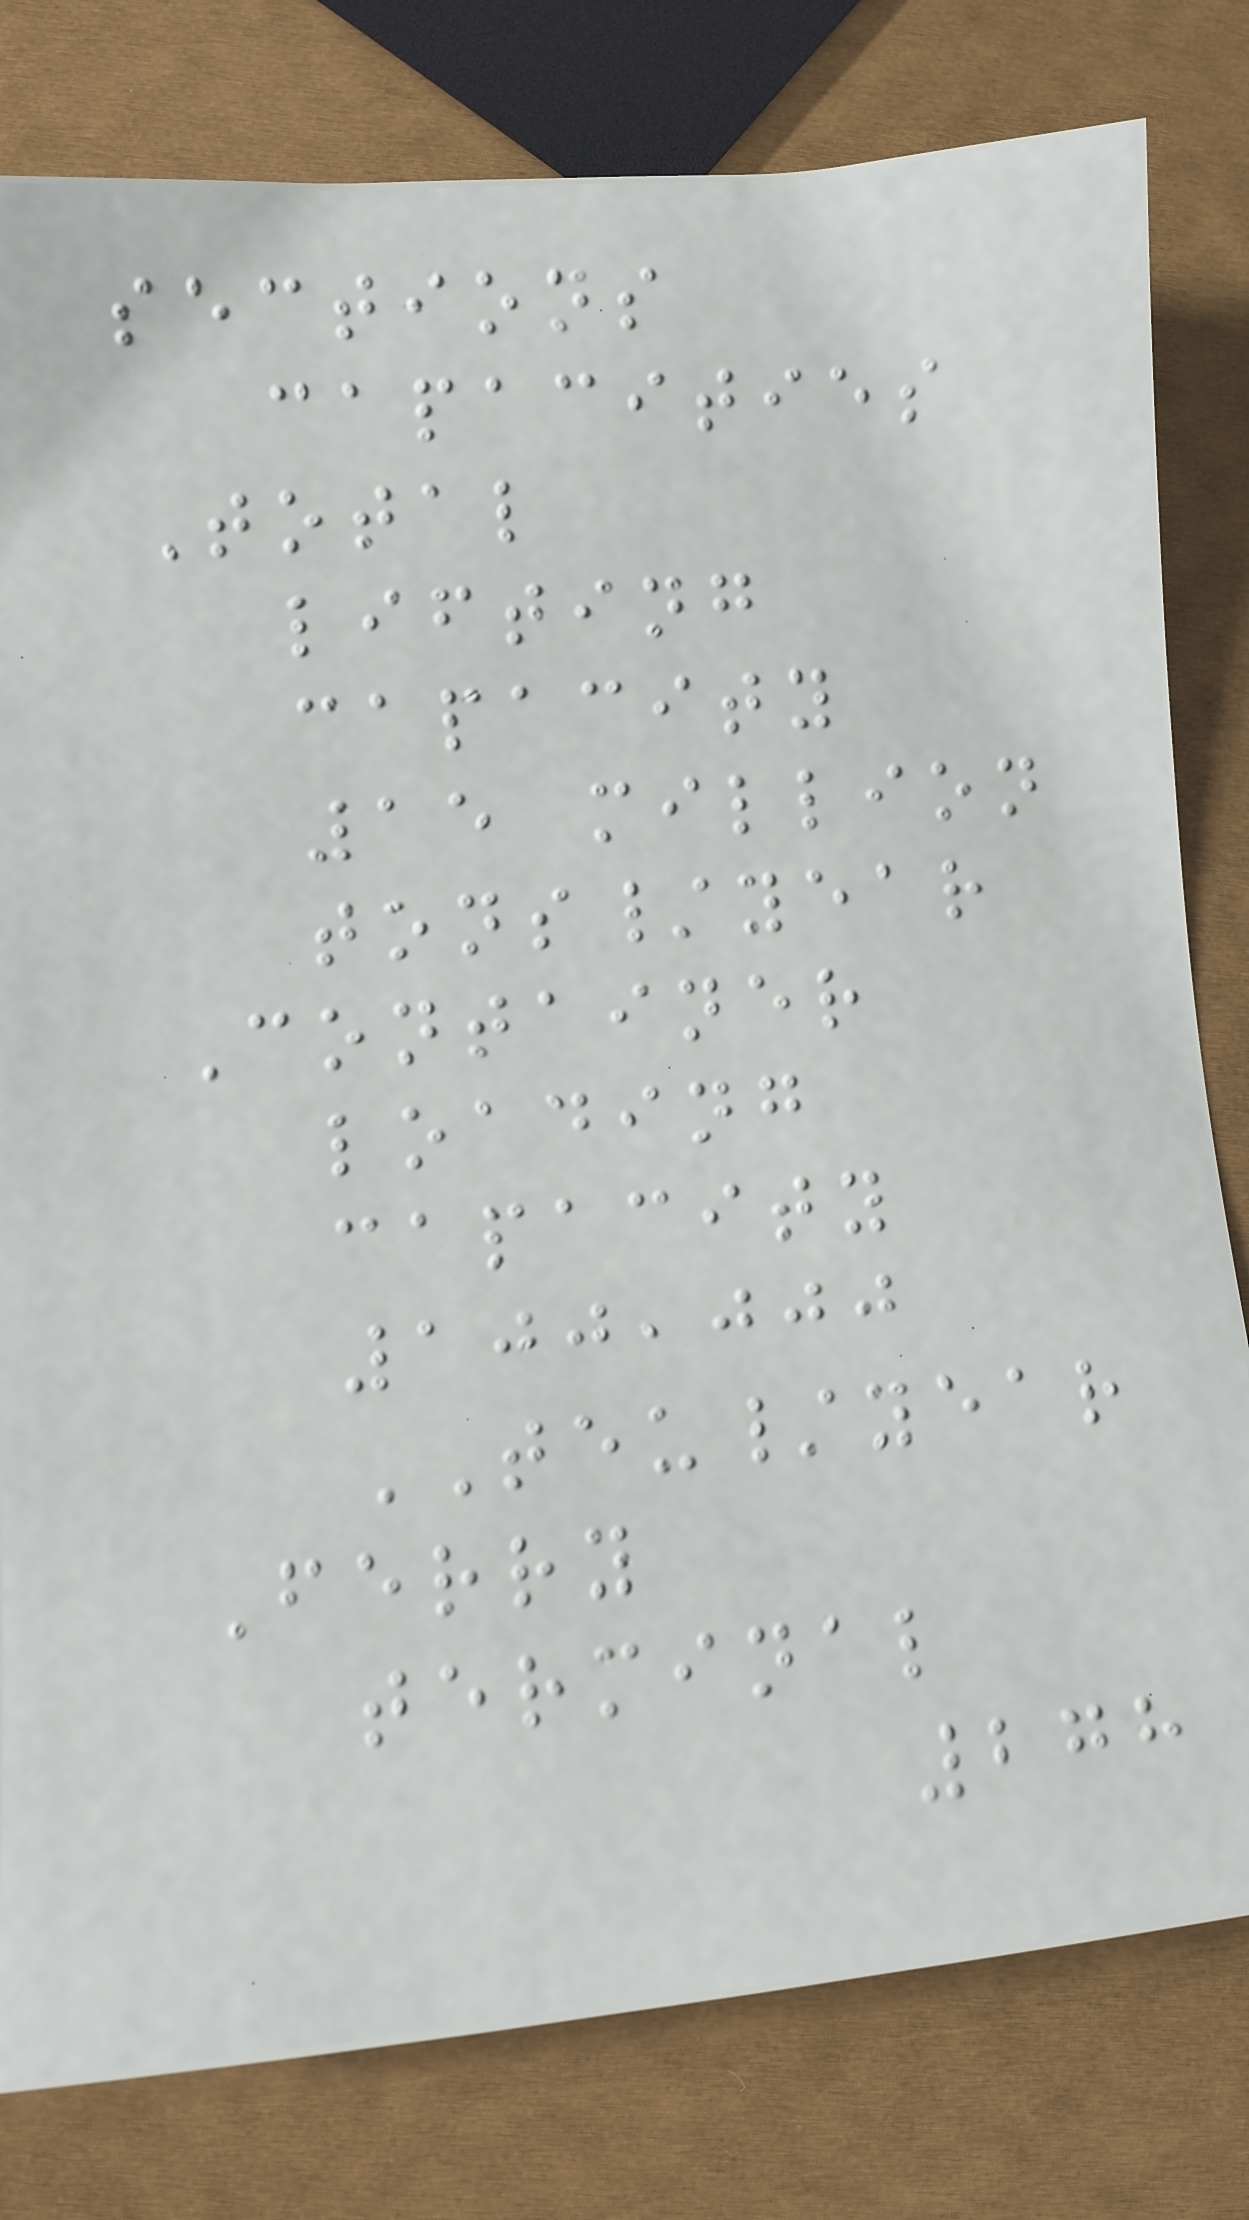sections
capacities
Total
lifting
capacity
15 million
tons/year
Container
loading
capacity
100,000
TEU/year
Ferry
terminal
278
